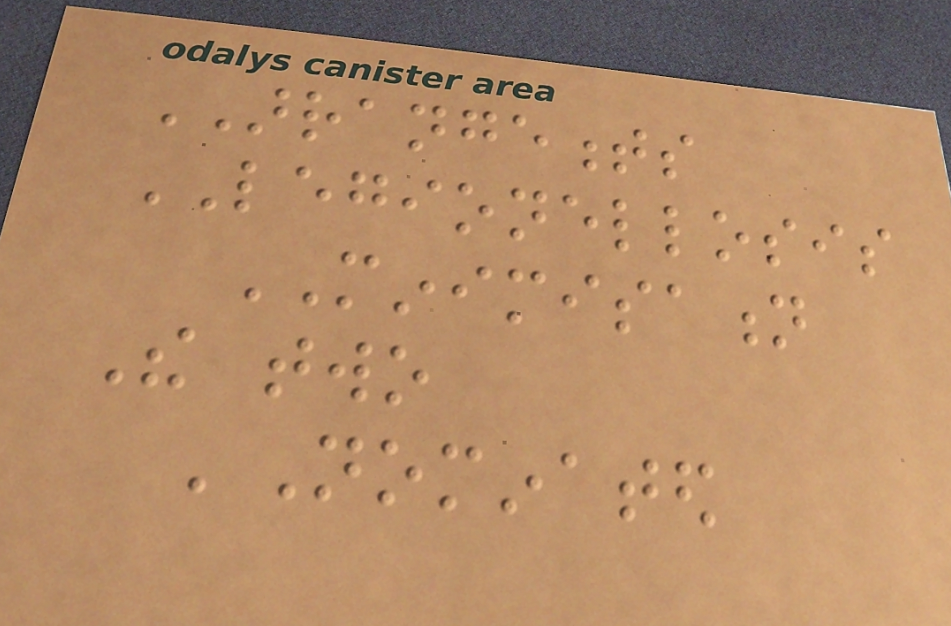ARRANGEMENTS
LEGIONELLOSIS
MINIMISATION
The two
'Nominated
